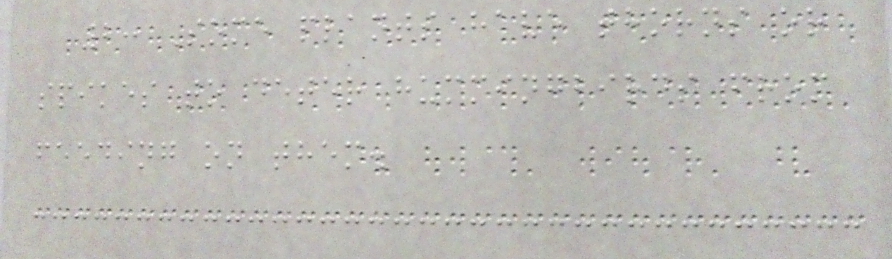2: Some plants have thorns or
spikes to deter hummingbirds from
feeding on them.
